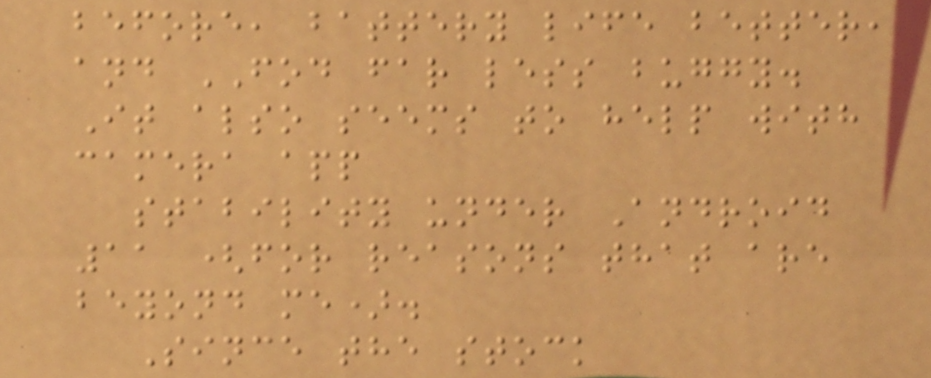before, battery life better,
and FOD far less buggy.
It also seems to help with
camera app
stability under Android
11 (for reasons that are
beyond me).
Since the stock
